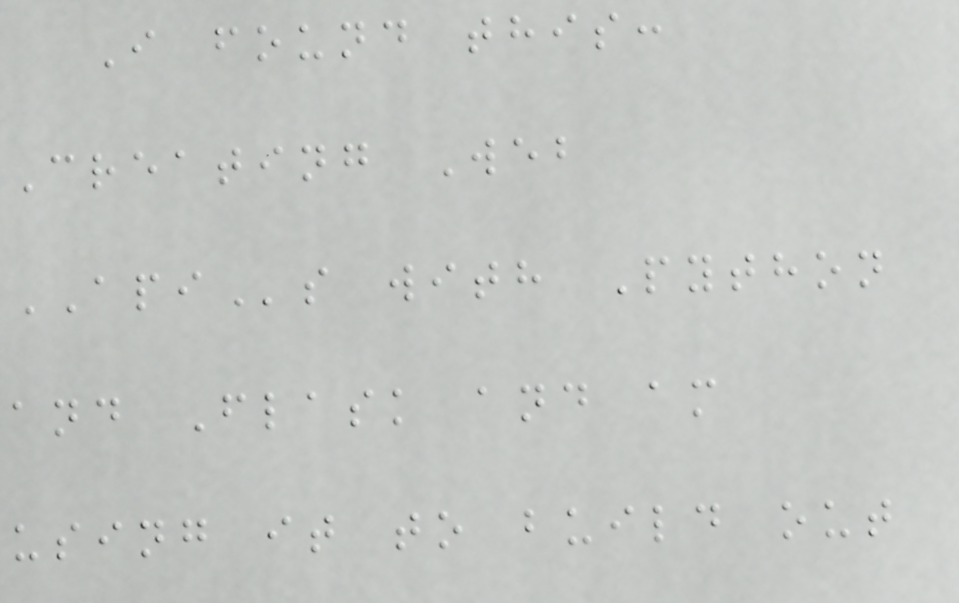I found this:
Creating Web
APIs with Python
and Flask and am
using it to build out
